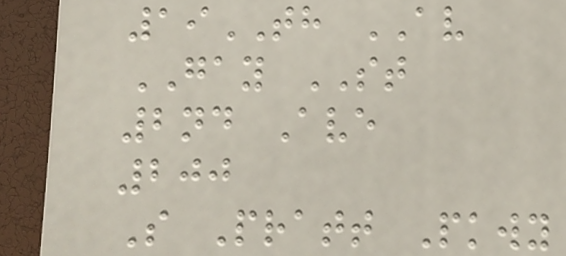19TH AV
GAY ST
2nd Ave
200
S Pratt Pkwy
